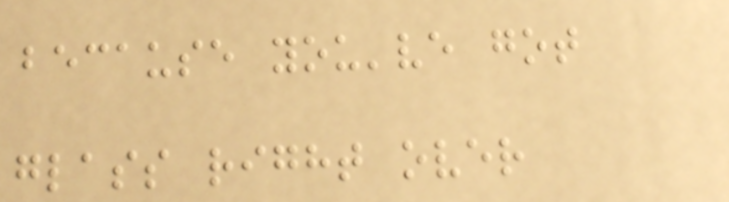because you've got
glass right over
